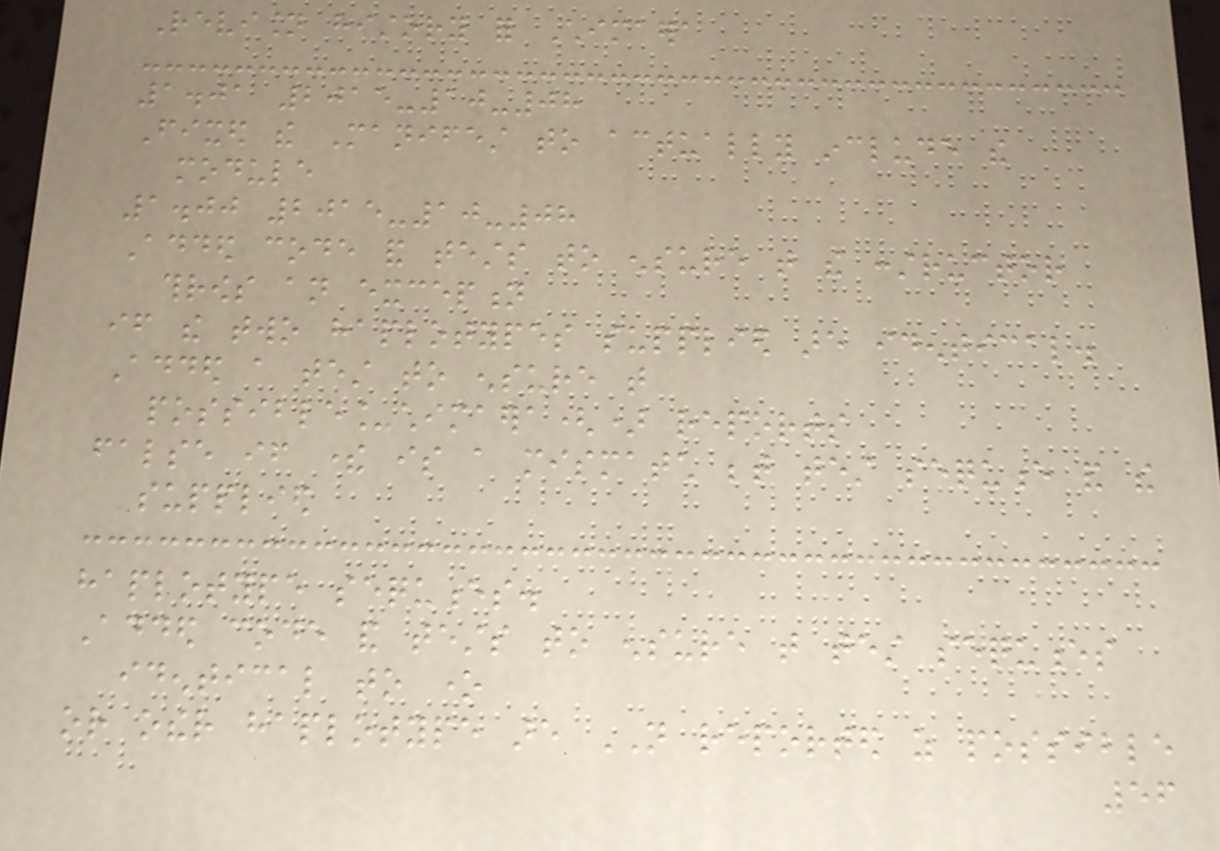Revision history for Chimaera
1.01 2015-10-08
Fixed the Manifest to actually include the
module
1.00 2015-10-08
Added code and tests to ensure that the constructor
throws an exception
if the two haplotypes supplied are identical.
Added a test to ensure that
possible_chimaera() reports
false if there is a mismatch between test sequence and the
supplied
haplotype sequences.
Added code and tests to ensure that test sequences
identical to one
or other haplotype are NOT reported as possible
56
